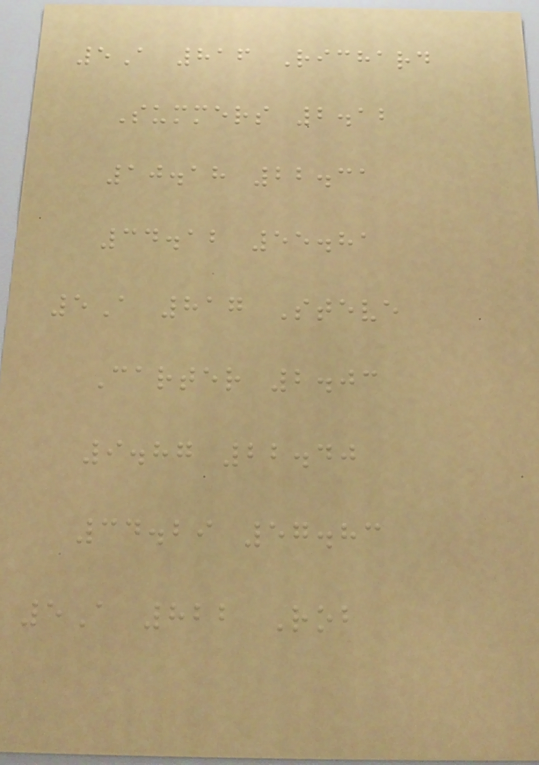5A 816 Richard
Summers 2.12
10.18 22.31
34.12 55.81
5A 817 Steve
Carter 2.03
9.87 22.40
34.29 57.83
5A 822 Rob
